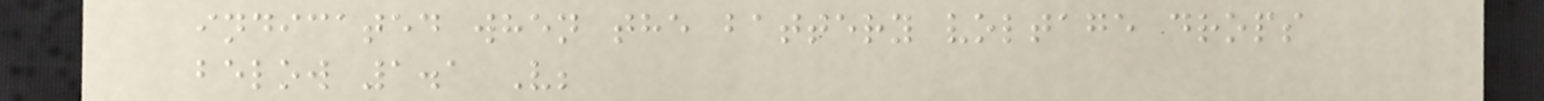indicated when the battery voltage drops
below 1.1 V;
